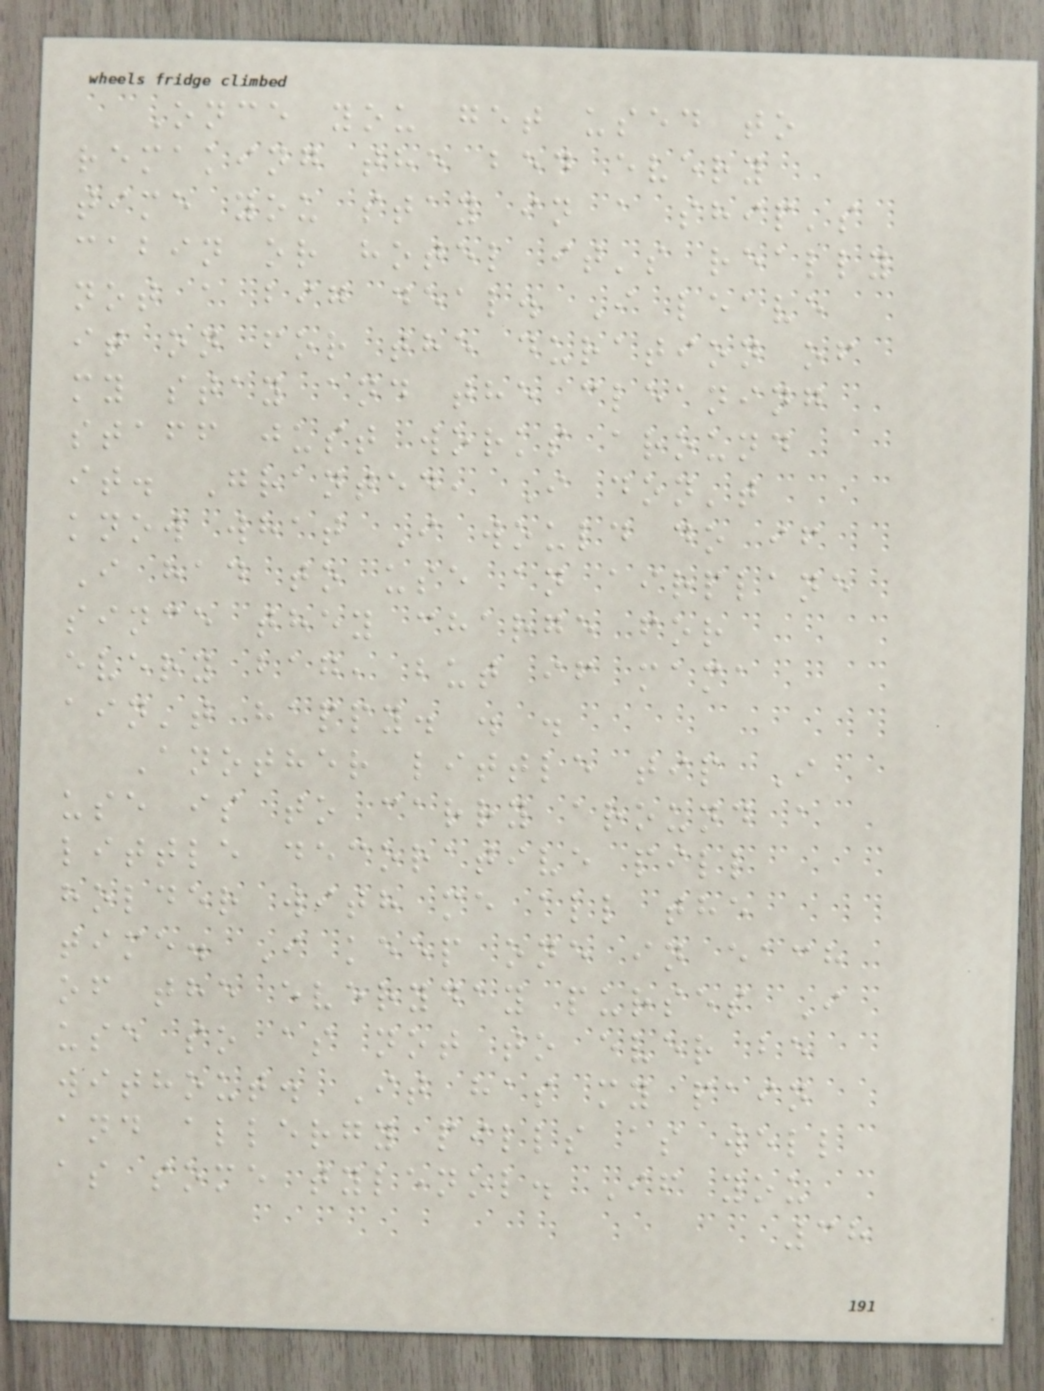Once you get used to
remaking the bed every
time you stay in a ship's
cabin or hotel it's really
not a big deal. I leave
it on for the duration of
my stay and the cleaning
staff just works around
it. Granted, I don't
know what I would do if
I had to use an airplane
since they charge for
every bag, but if mama
ain't happy. . .
Another little tip I
use is to carry around a
little decorative pill
holder with me all the
time. I keep one in each
of the everyday purses I
use so as not to ever be
without. It has my pain
and allergy pills as well
as some tylenol. If you
38
